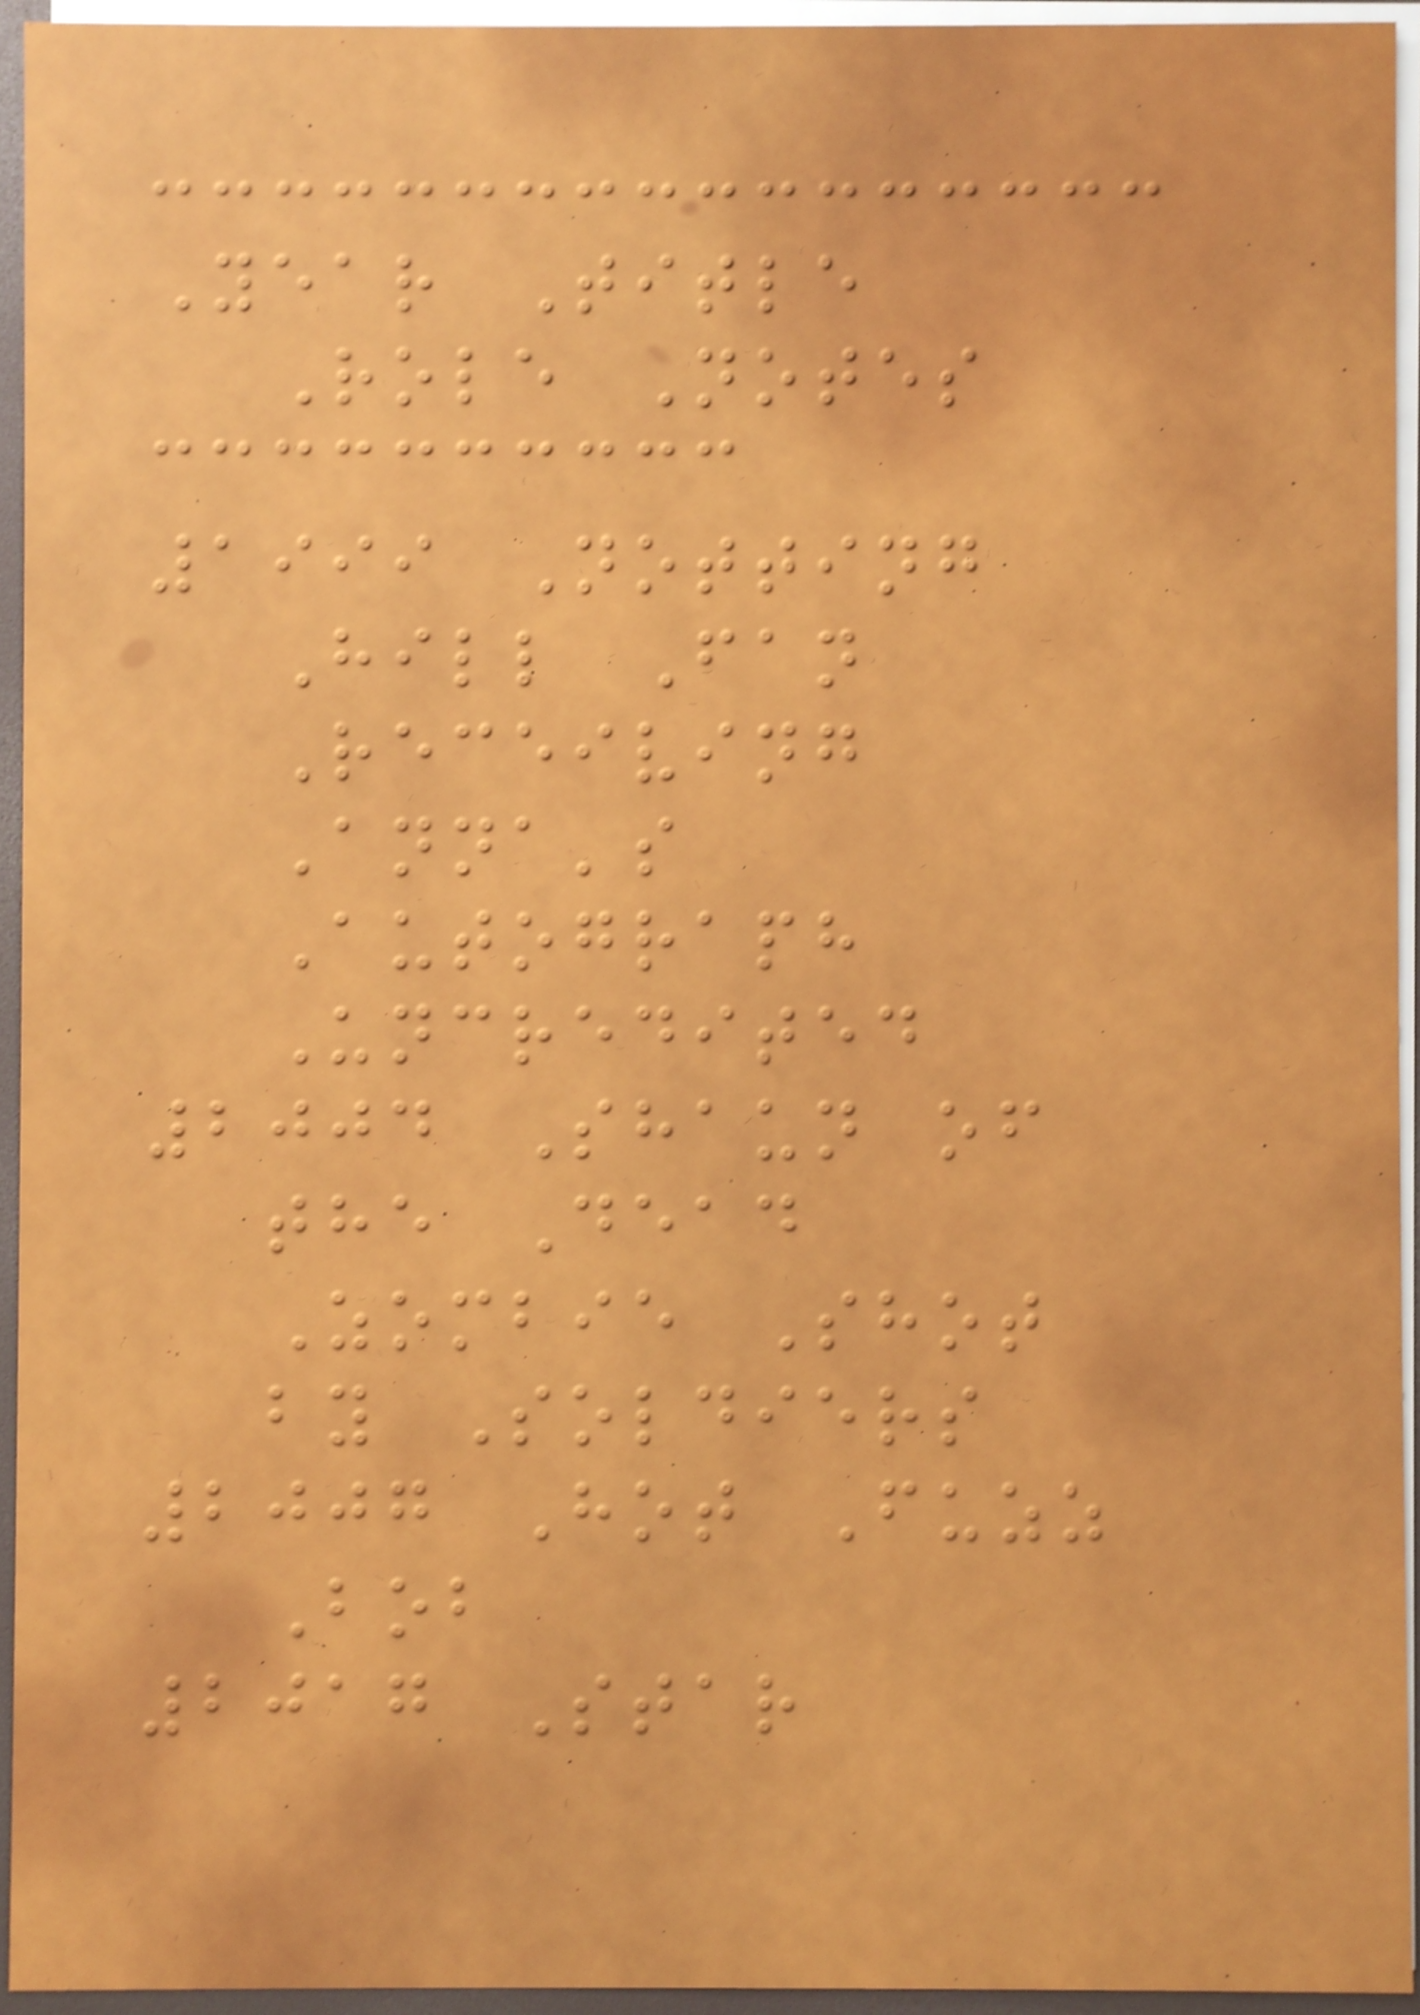Year Title
Role Notes
1999 Notting
Hill Fan
Receiving
Anna's
Autograph
Uncredited
2004 Shaun of
the Dead
Zombie Shot
by Soldiers
2007 Hot Fuzz
Bob
2017 Star
